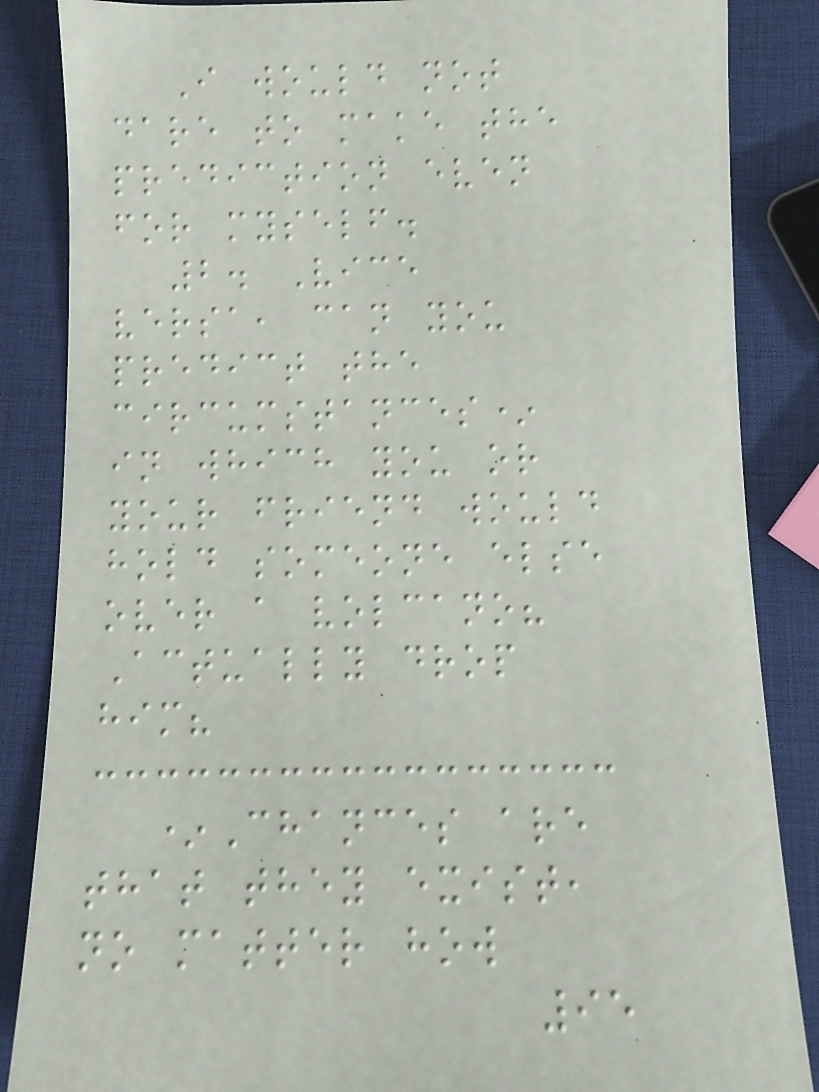I would not
dare to make the
prediction even
for myself.
2. Vice
versa, can you
predict the
circumstances*
in which you or
your friend would
hold someone else
over a volcano?
Actually drop
him?
*Chances are
that they exist,
no matter how
95
